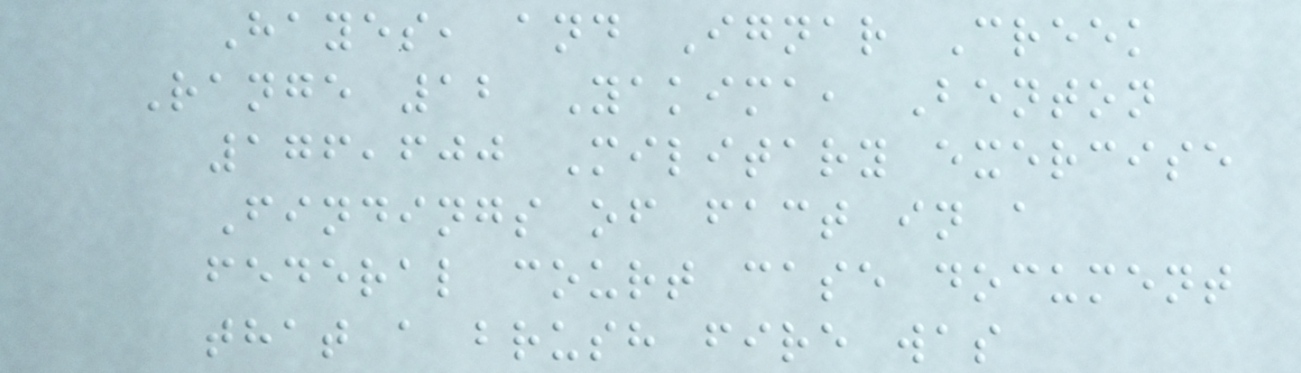Hayes, and Ignar Creek
Range 12 Yakima, Benton
176,600 Military exercise
Findings of fact in a
federal court case document
that a brush fire was
